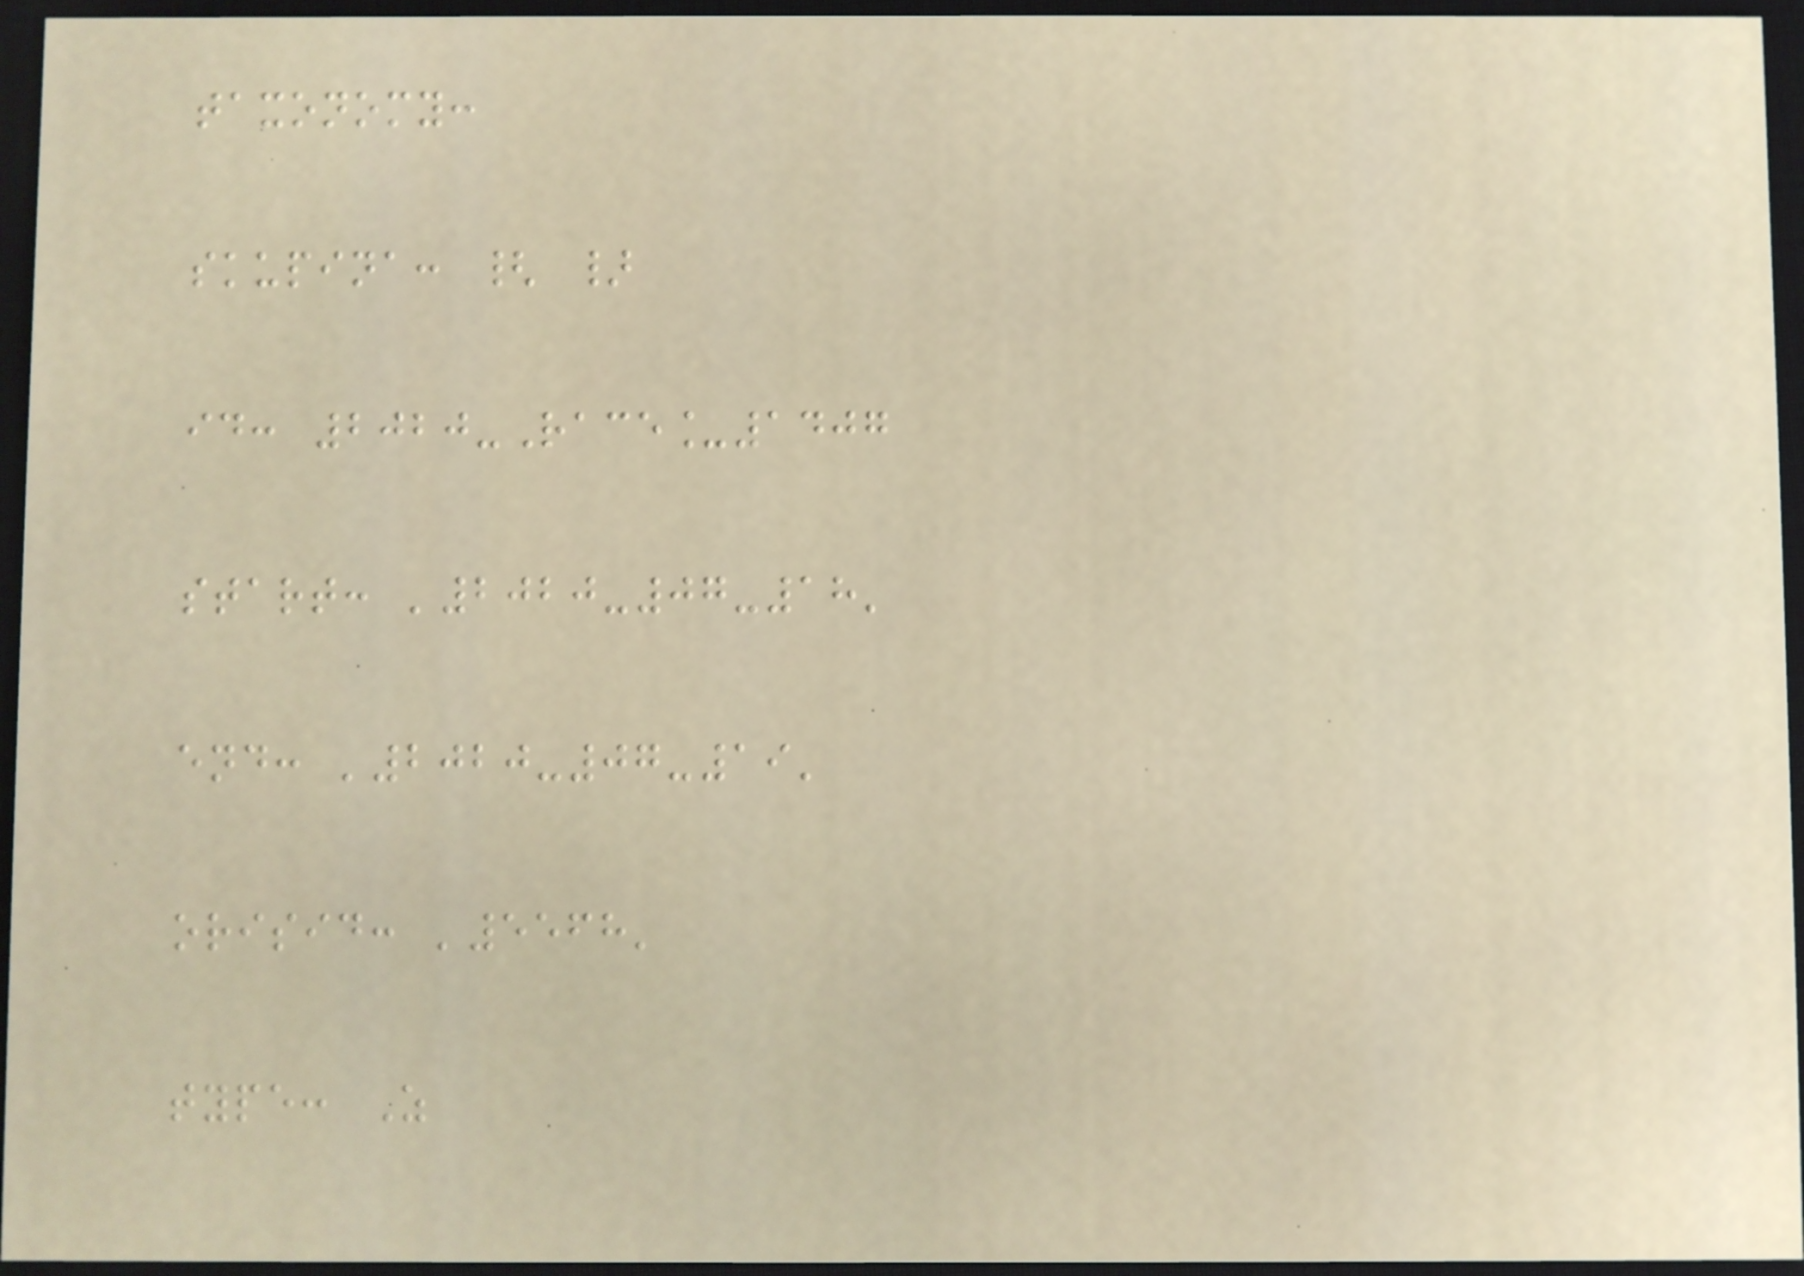taxonomy:
skupina: { }
id: 2020-Race_1407
start: '2020-07-18'
end: '2020-07-19'
orisid: '5568'
type: Z
